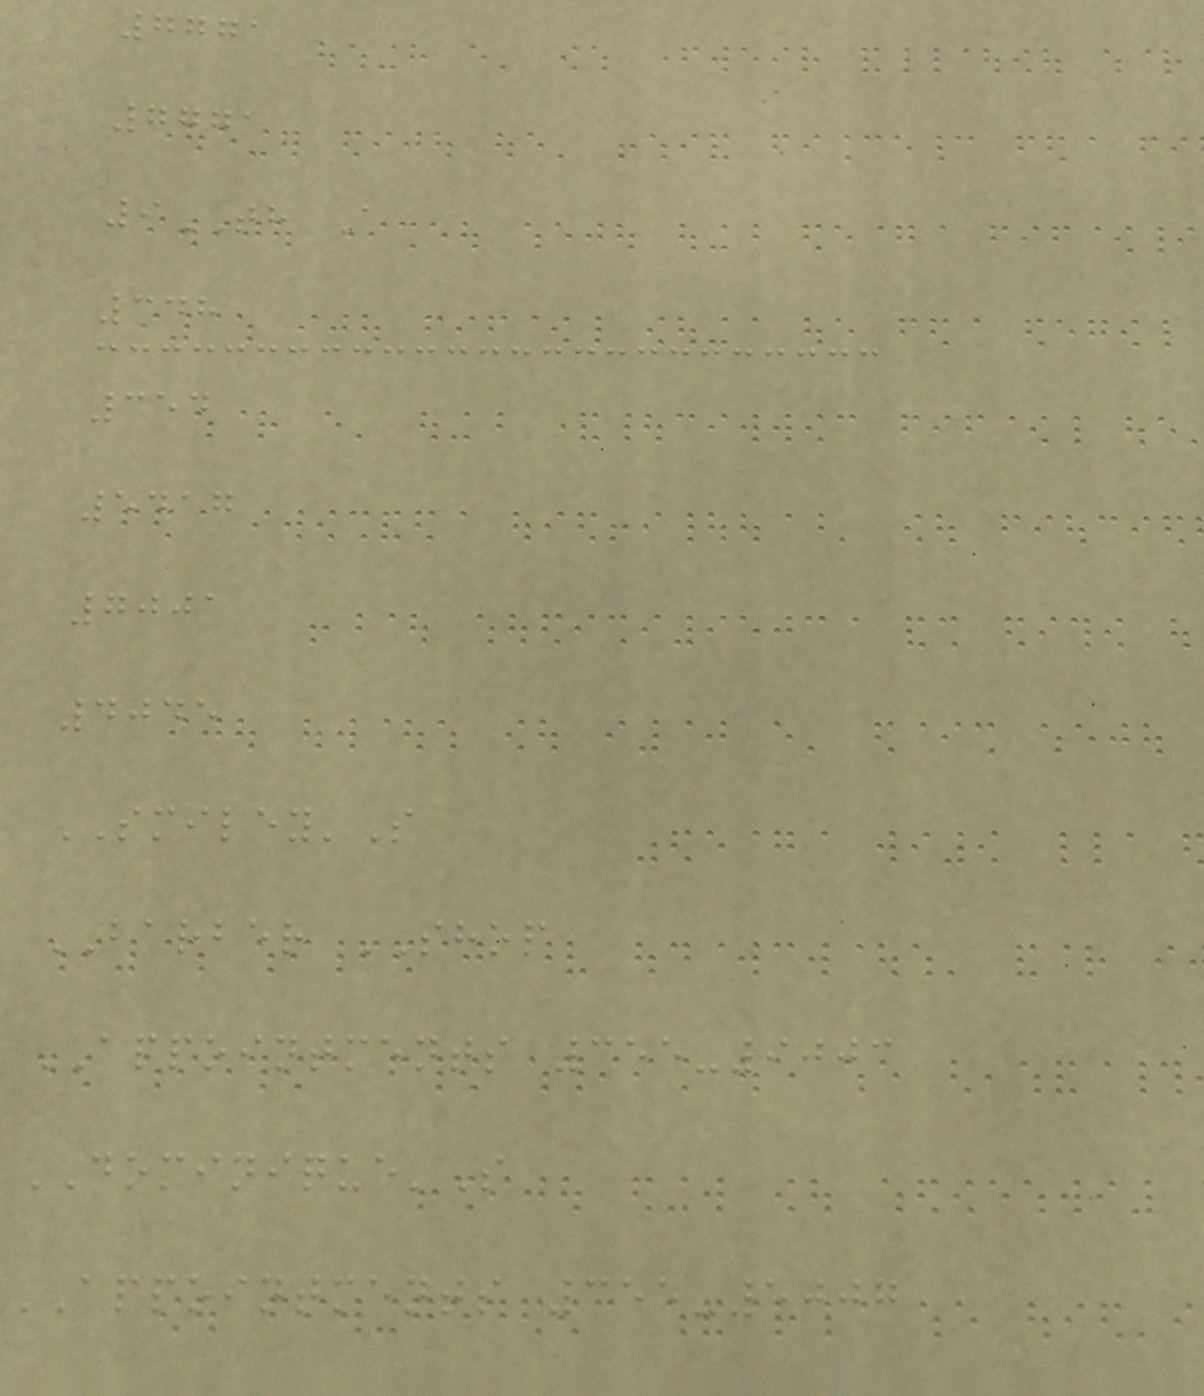7771
7771
9TH A
348
354
5417
7001
4045
SMILEY'S
BARBER SHOP
APPOINTMENTS 355-9003
DOMINIQUE'S
APPOINTMENTS 355-5007
